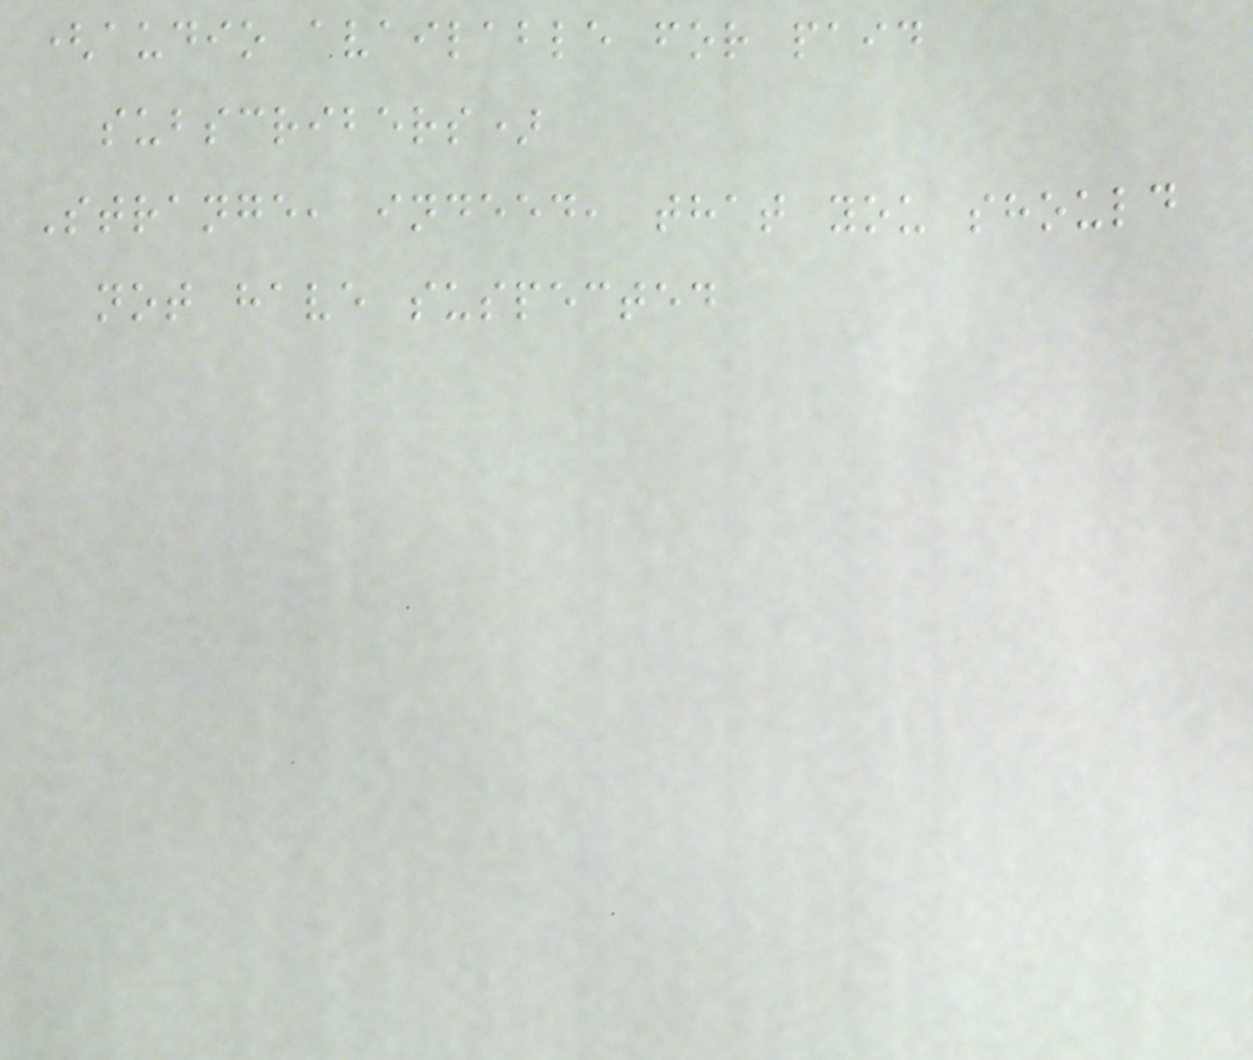(audio available for paid
subscribers)
Strange, indeed, that you should
not have suspected
